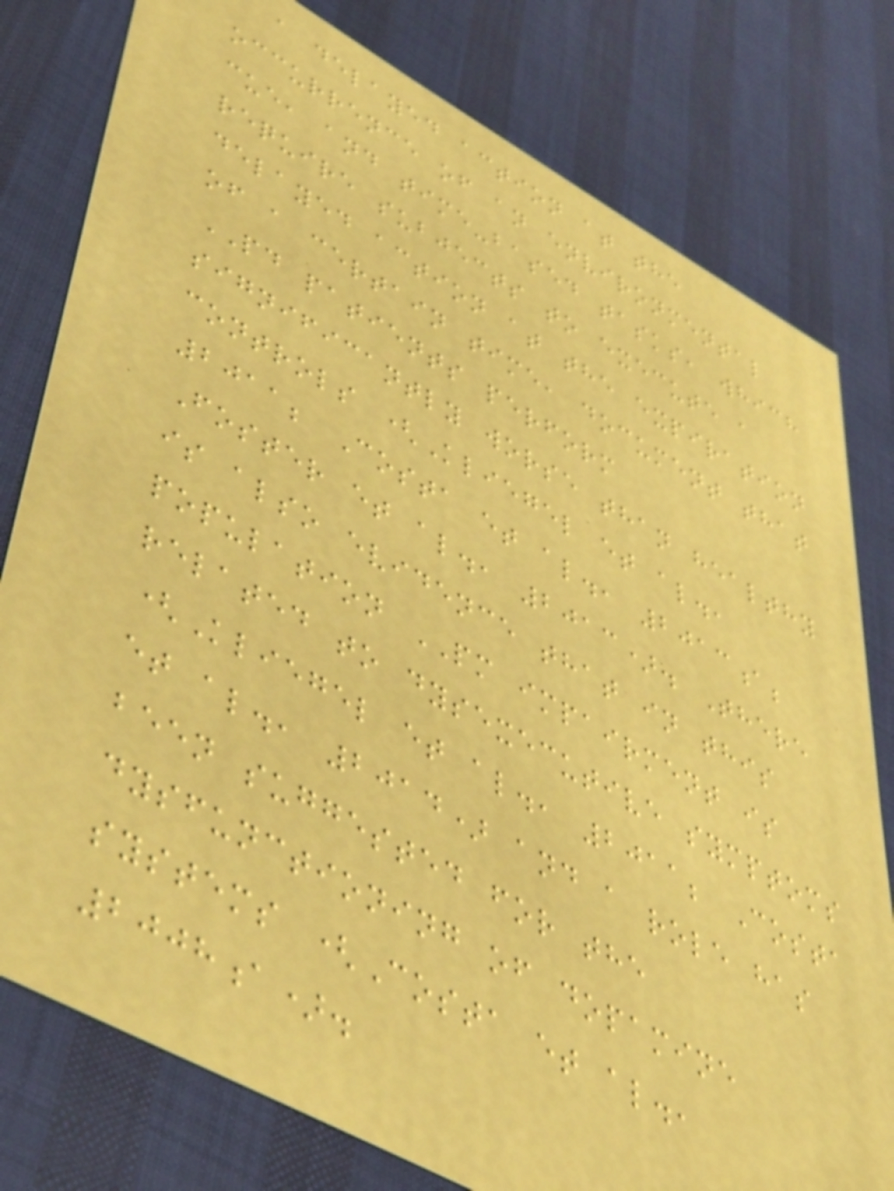a delayed action at the
occurrence of an environmental
cue, and time-based tasks, which
require subjects to execute a
delayed action at the expiration
of a certain time, document that
PD patients perform
significantly worse than healthy
controls (Kliegel et al.,
2011; Costa et al., 2013a;
Foster et al., 2013). There
is also evidence that in this
population PM impairment is
related to dysexecutive symptoms
(Kliegel et al., 2011; Costa
et al., 2014) and a role has
been suggested for the
dysfunctioning of dopamine
systems (Costa et al.,
2008a).
